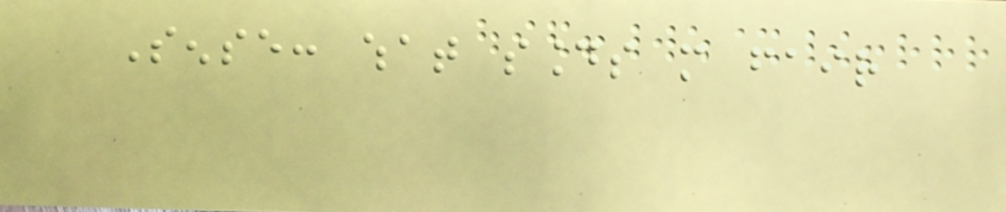Sense: what sounds more fair
